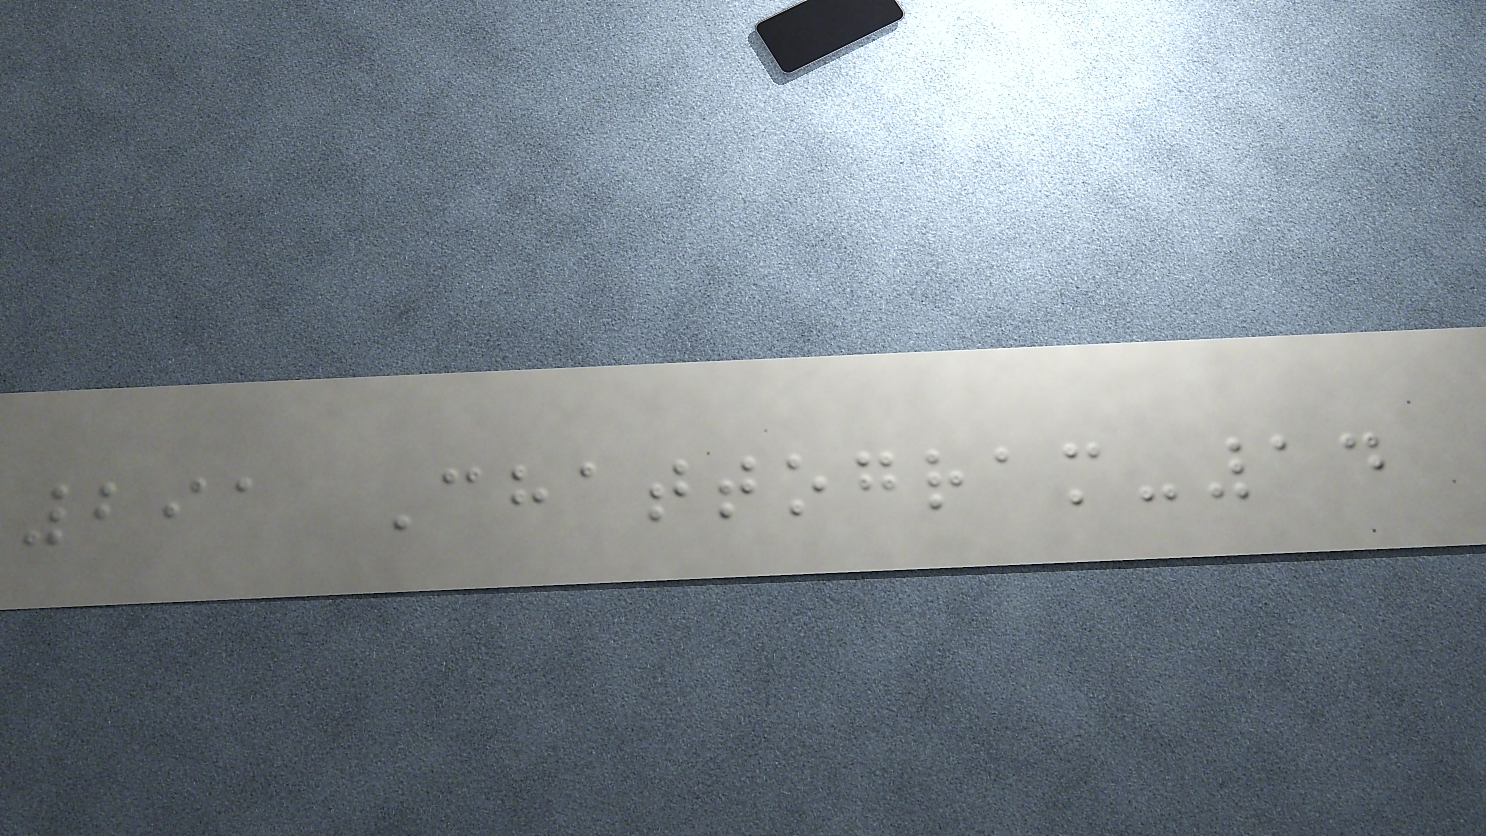291 Chattogram-14
